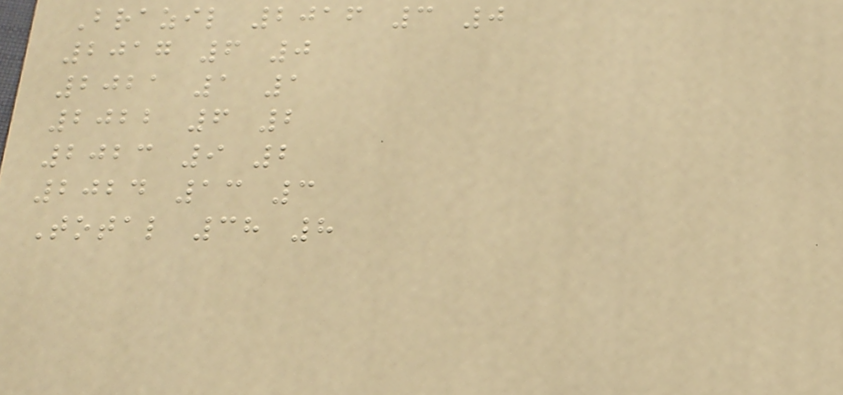Brazil 2016 3 0
2017 6 0
2021 1 1
2022 6 2
2023 9 2
2024 13 3
Total 38 8
